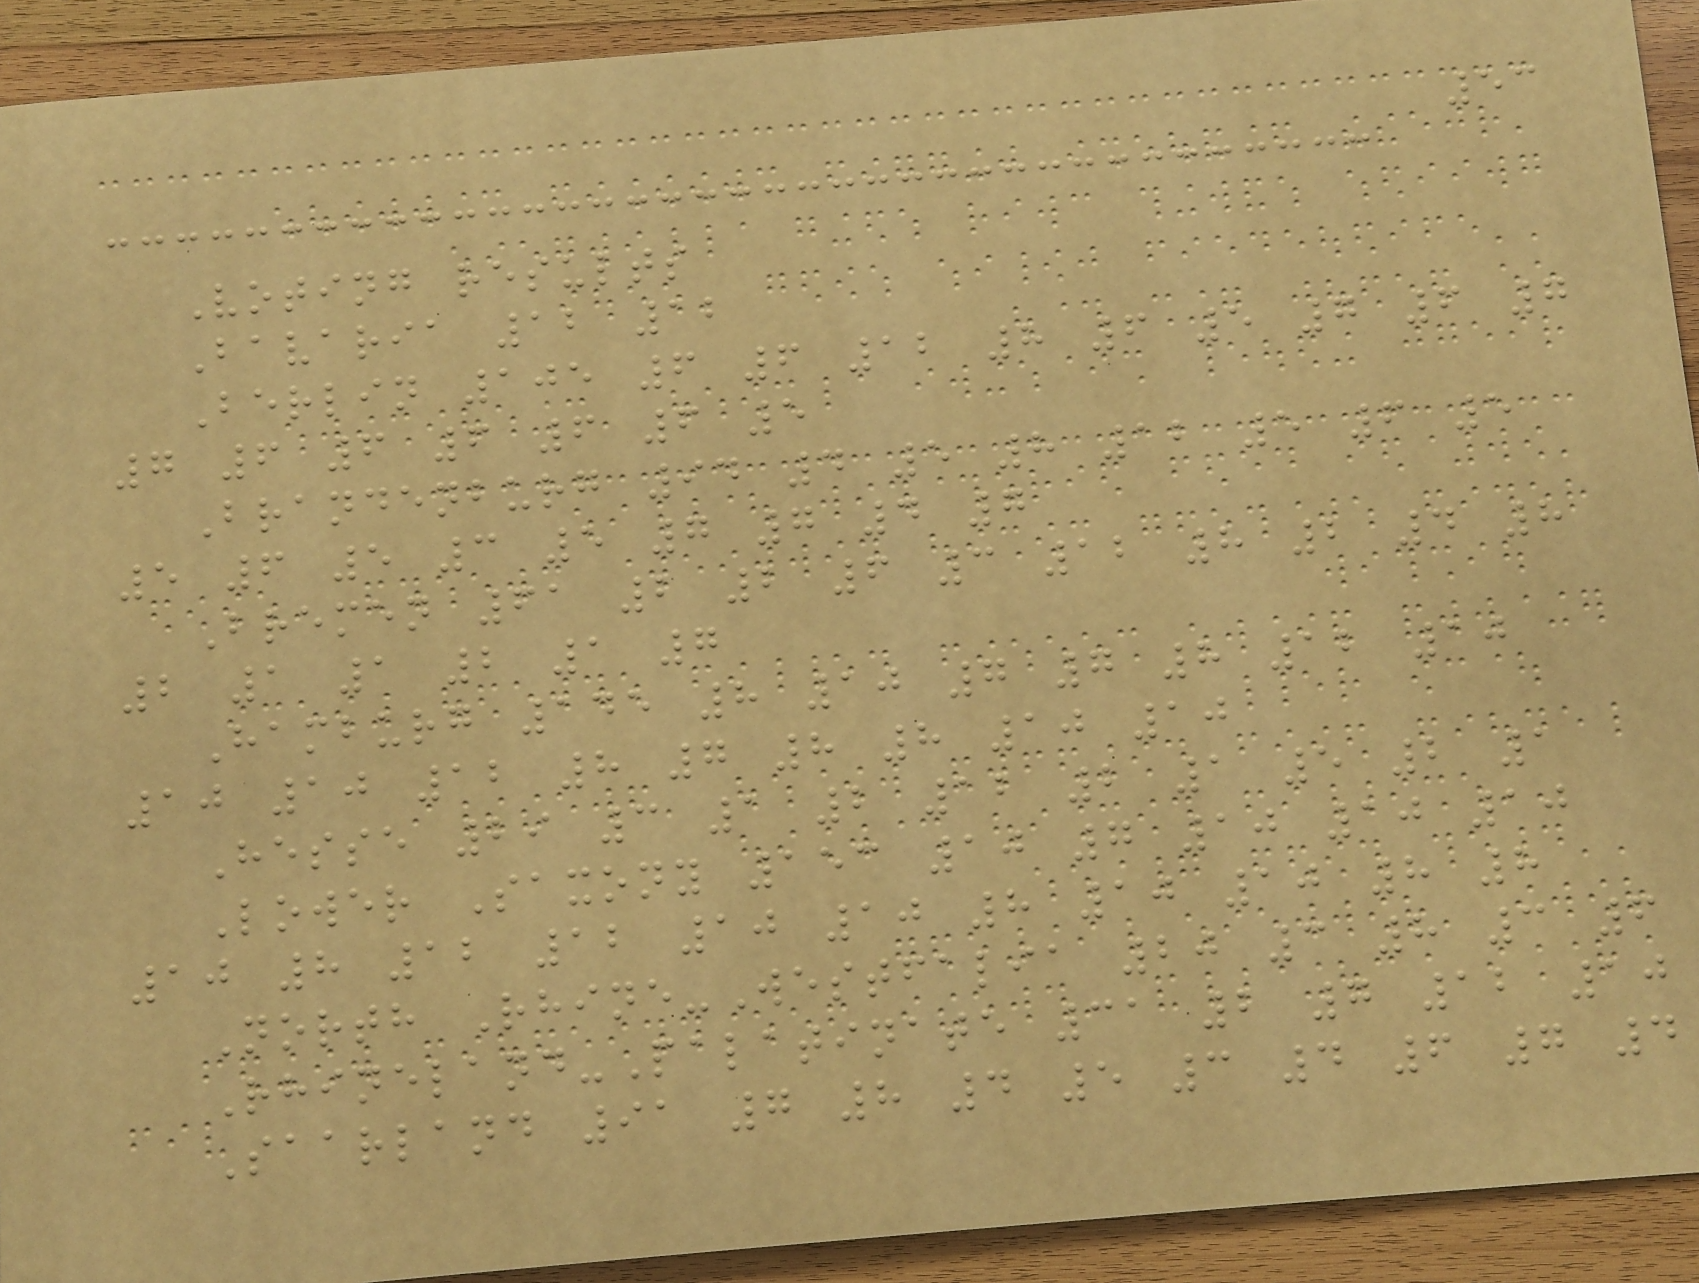53
Voting results
Bavaria 12 12
Berlin 105 6 6 12 8 6 5 7 6 7
7 6 6 6 6 6 5
Brandenburg 94 4 5 8 12 5 6 5
5 6 5 3 5 7 7 4 7
Bremen 61 2 2 6 3 12 8 2 4 8
2 1 1 2 1 7
Hamburg 145 8 10 7 7 8 12 10
10 10 12 8 7 8 8 10 10
Hesse 29 3 1 2 12 2 1 5 2 1
Lower Saxony 153 10 7 10 10 10
10 8 12 12 10 10 8 10 10 8 8
North Rhine-Westfalia 20 3 8 3 6
Rhineland-Palatinate 31 2 7 12 10
Saarland 91 7 8 4 5 3 4 6 7 4
